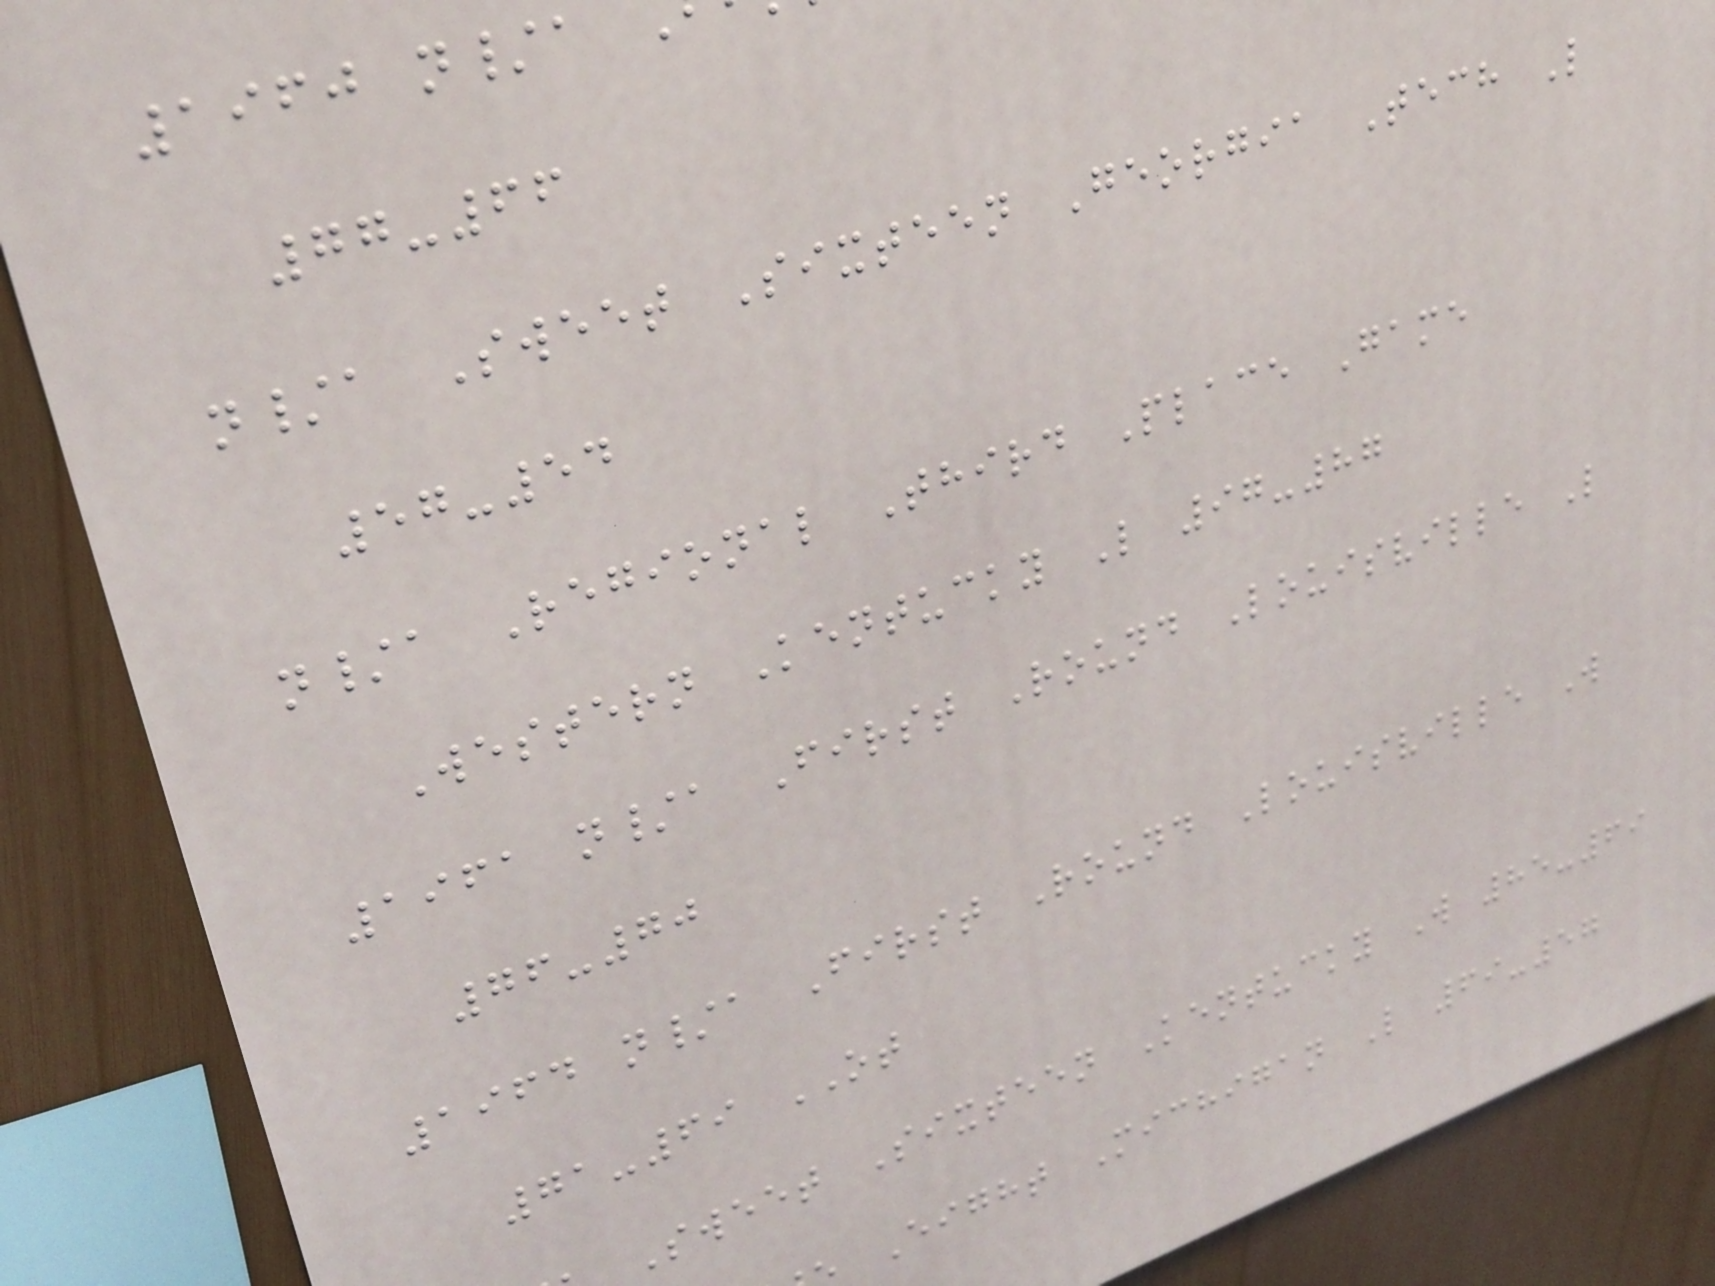1960 n/a
77-66
n/a Sweet Sixteen Georgia Tech L
57-54
n/a Regional Third Place Game
Western Kentucky L 97-87
1961 n/a First Round Louisville L
76-70
1964 n/a First Round Louisville W
71-69 OT
Sweet Sixteen Kentucky W 85-69
Eight Michigan L 69-57
